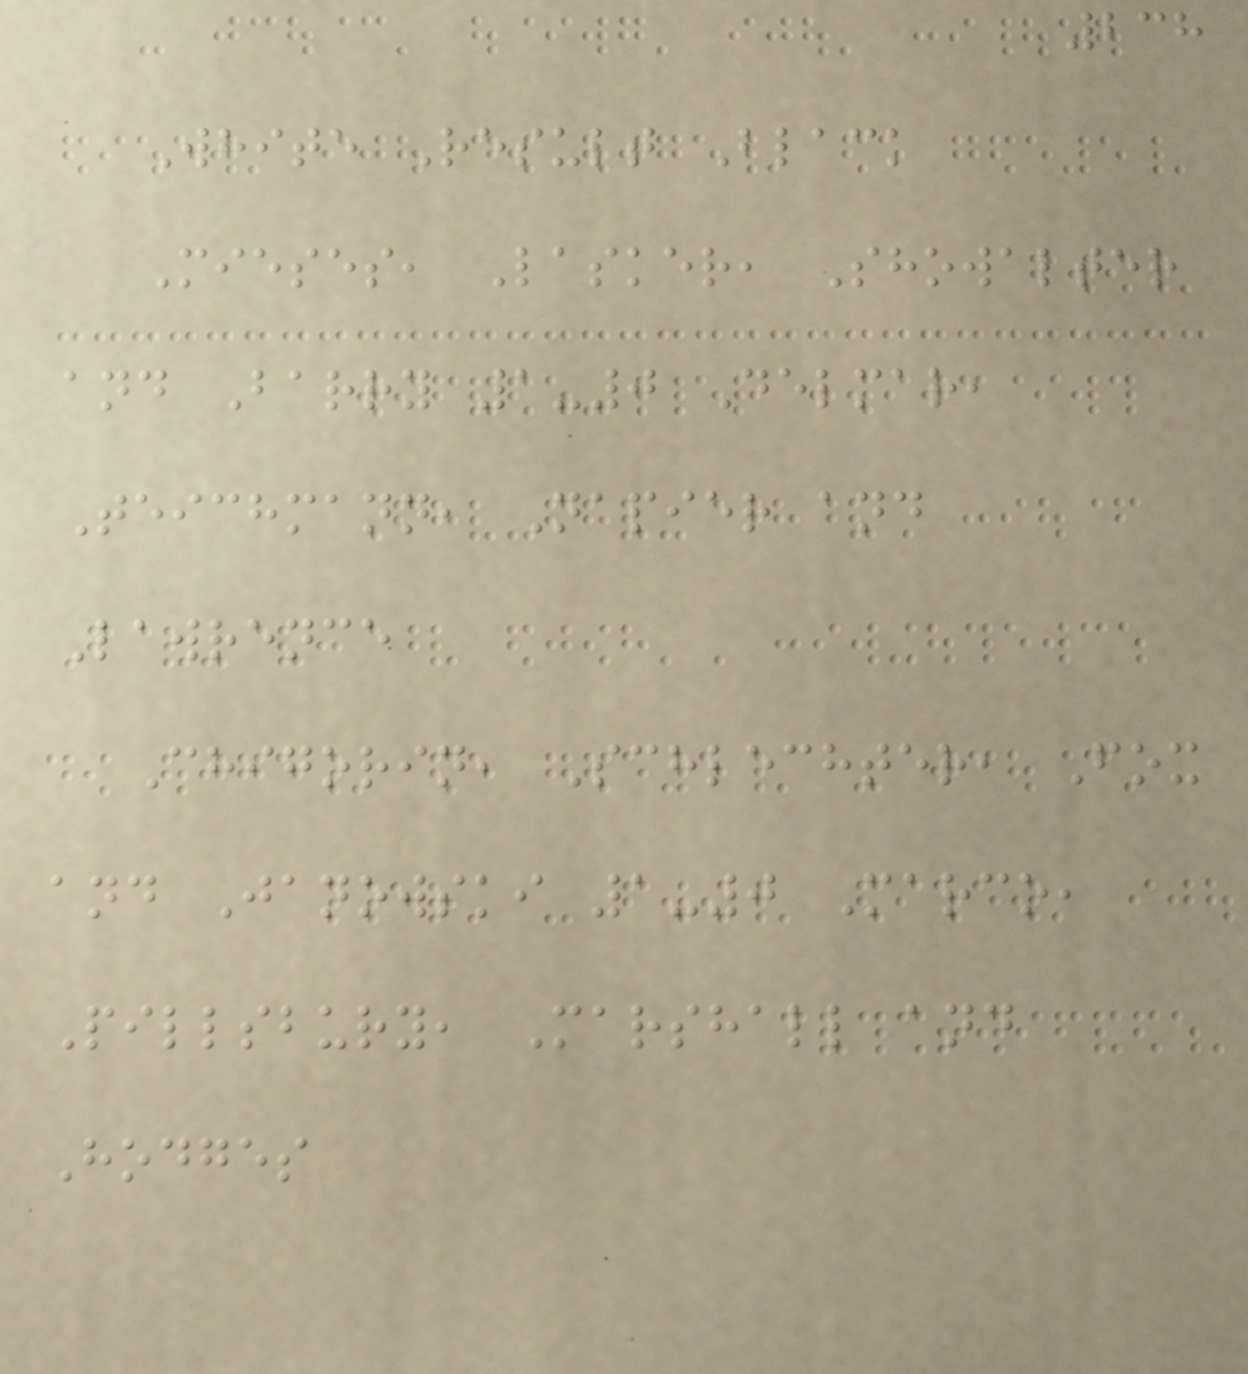238
White Result Black
Mieses, Lasker, Showalter
and Barry 1-0 Delmar,
Teichmann, Napier and
Lawrence
Chigorin, Schlechter, Fox
and Janowski 1-0 Marco,
Pillsbury, Marshall and
Hodges
